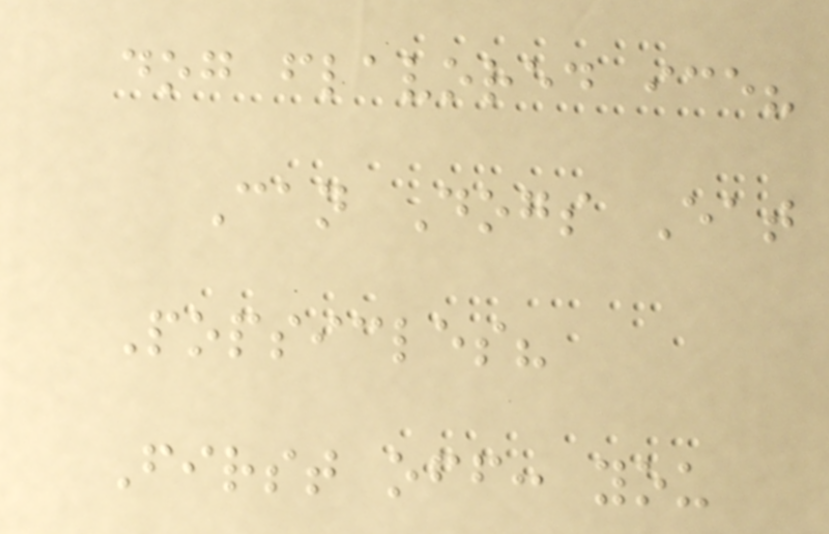dog flavored ice?
Can Dogs Eat
Popsicles?
First off: you
